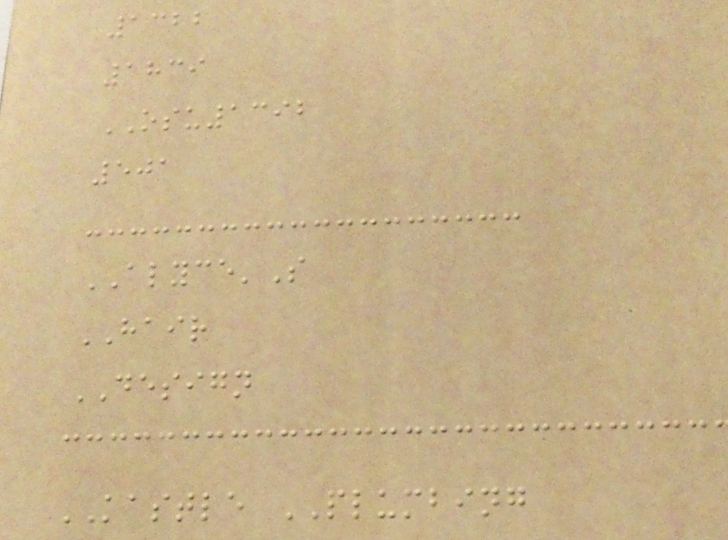1322
1839
OSU1392
501
ALYCE'S
HAIR
DESIGN
KASTLE PLUMBING
